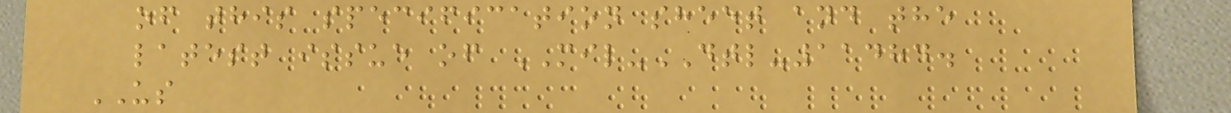of this specification sheet and the
latest issue of MIL-DTL-11484.
US
